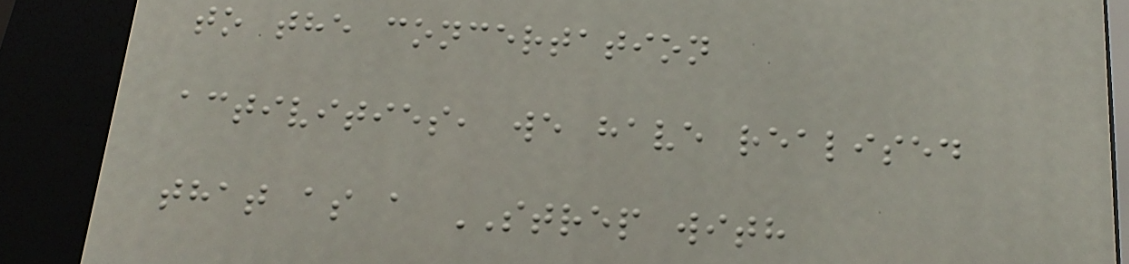to the concertation
activities, we have realised
that as a STREP with
